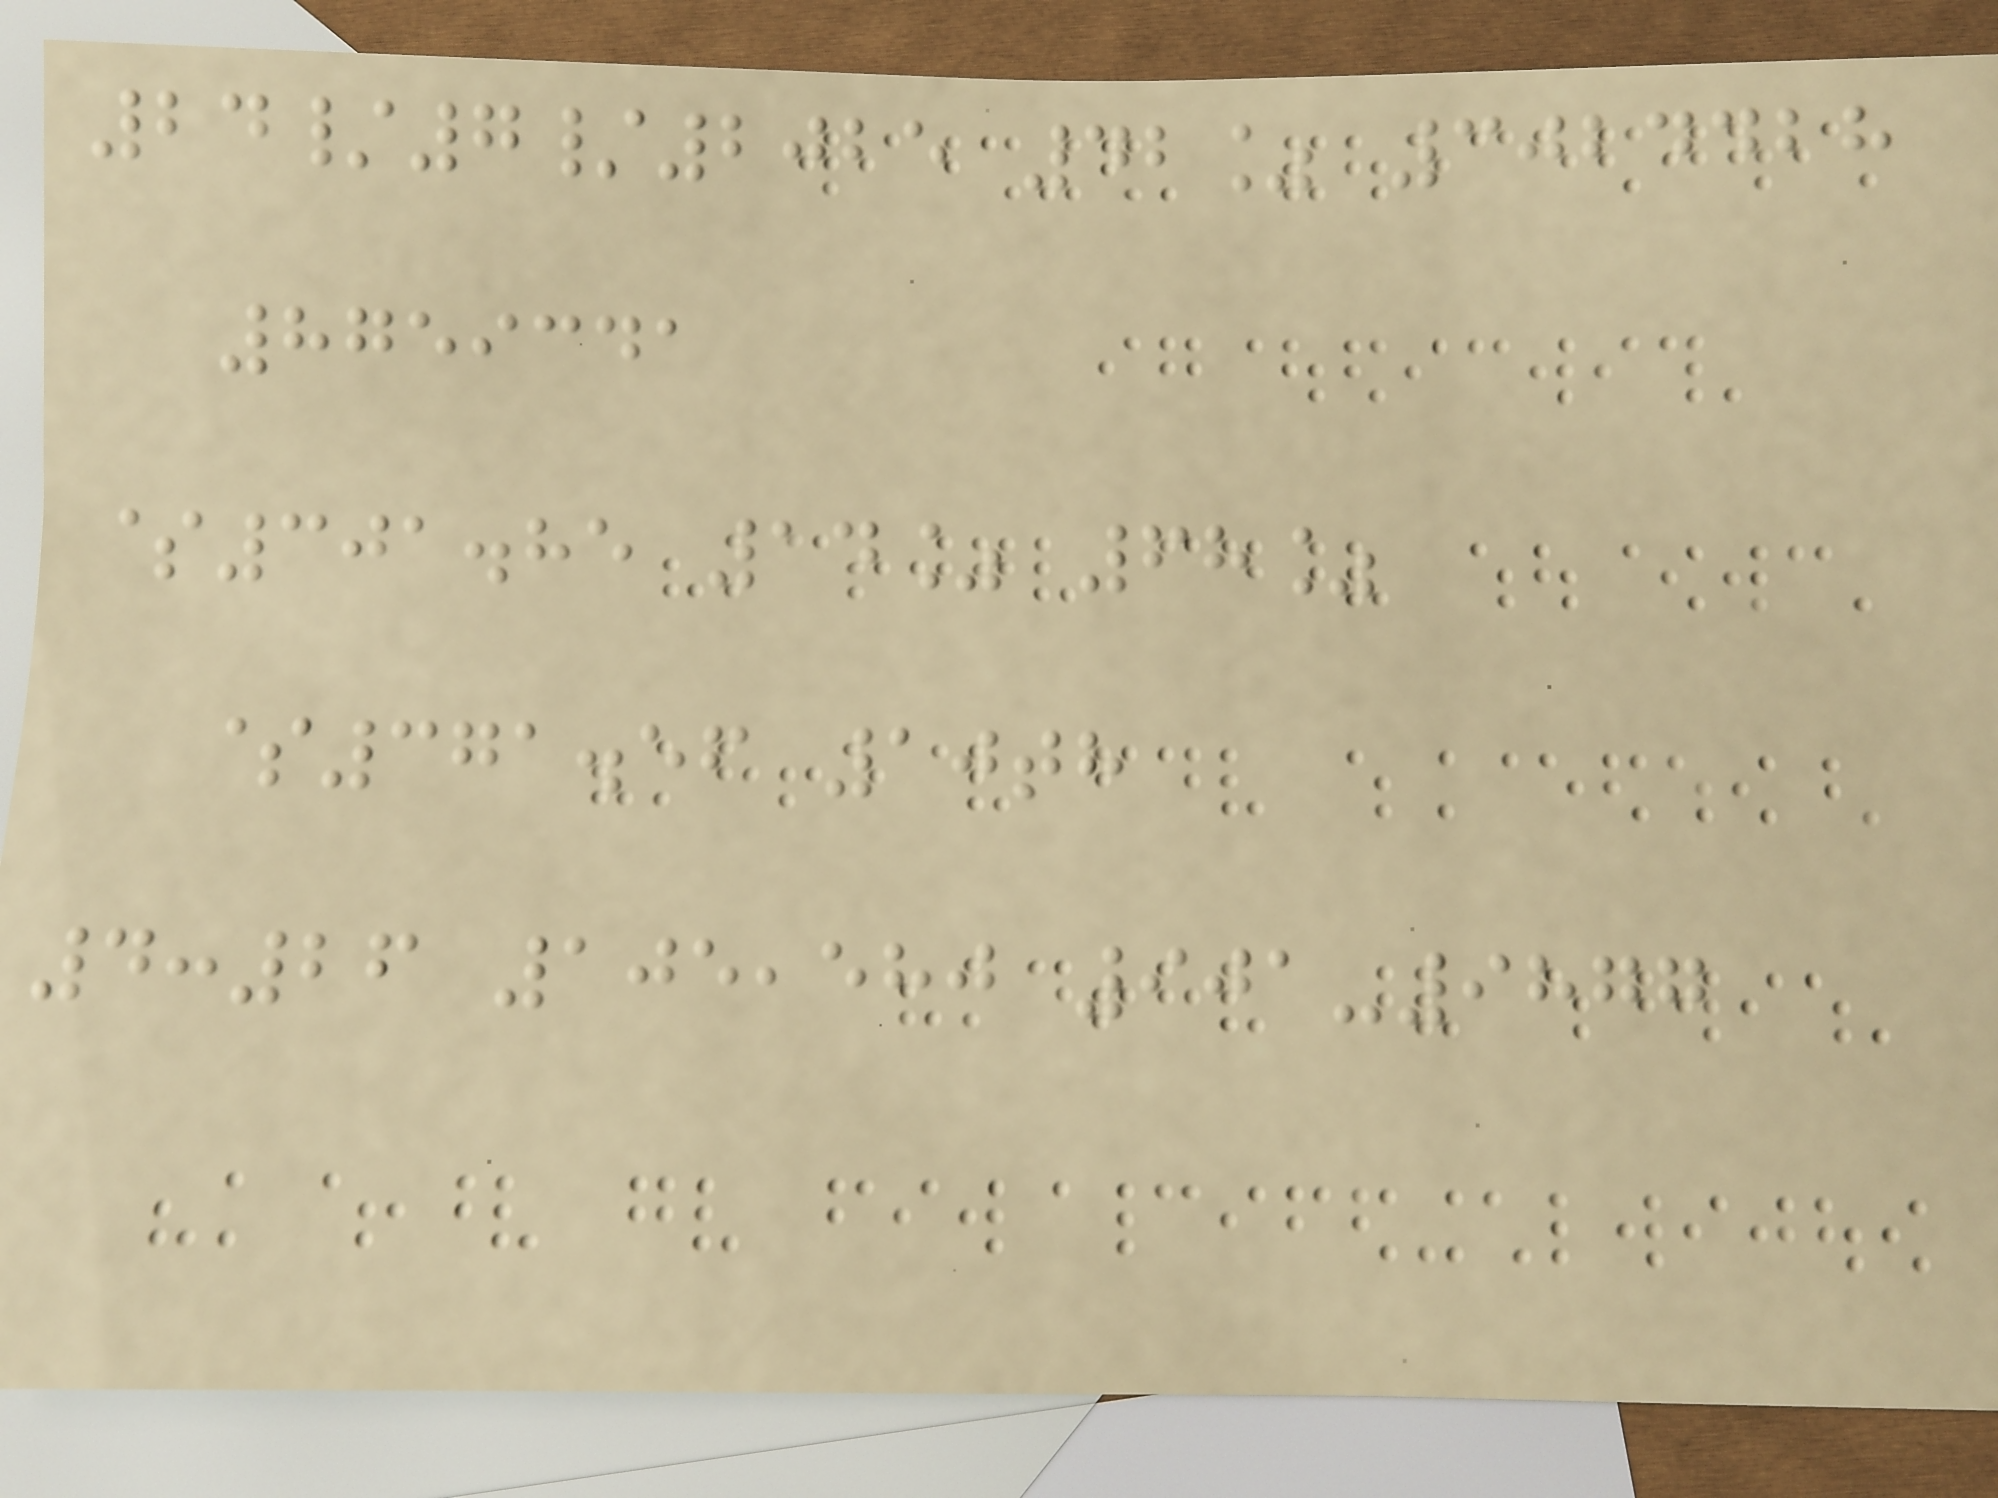24/7/2025 42% 3024428
8759341
$301.85 14% 68%
$371.56 10th
4:26 105,580 901-9877
